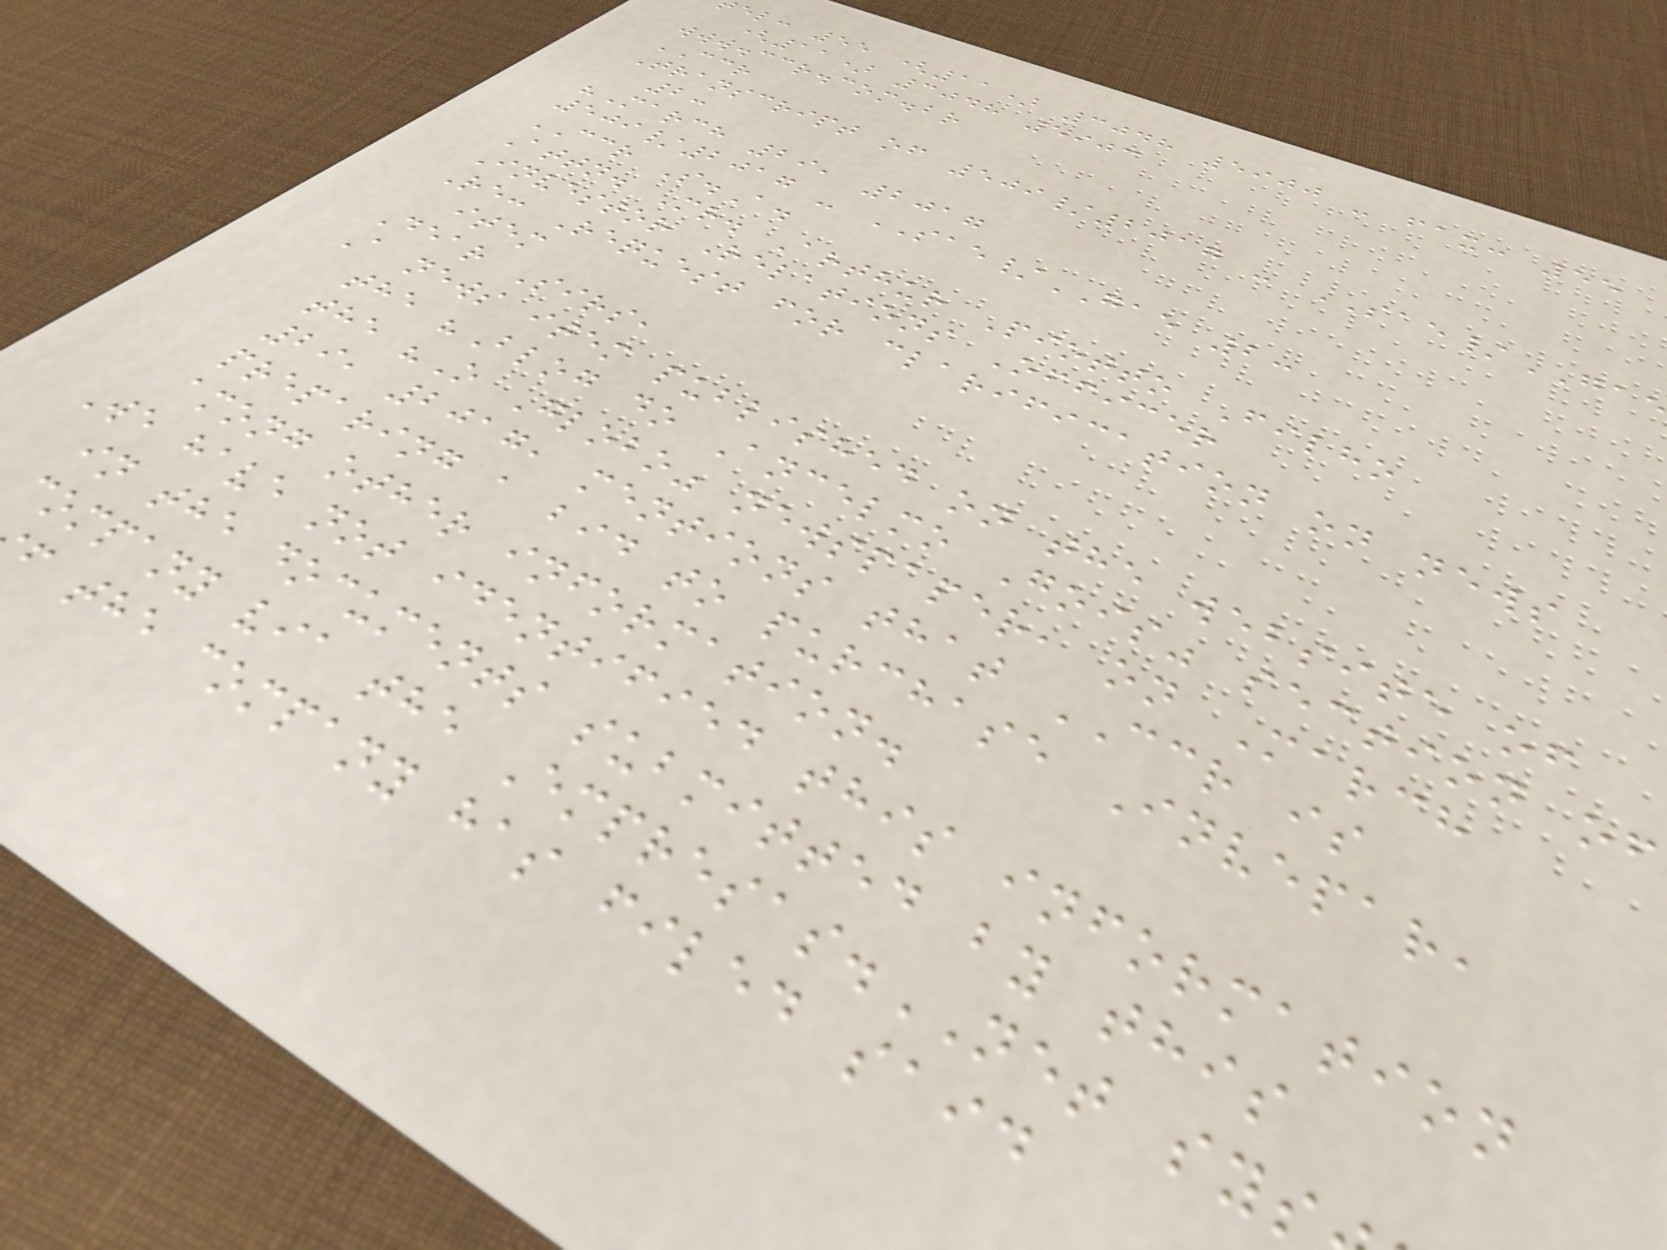el: 55 (11) 3048 5900 - fax: 55
(11) 3048 5903
www.ccr.com.br
CCR
Transcript of 509/2017 - SAE/GA
2:
"March 29, 2017
509/2017 - SAE/GAE 2:
CCR S.A.
Attn. Mr. Arthur Piotto Filho
Investor Relations Officer
Re: Request for clarification on news
item
Dear Sirs,
A news item published on the website of
the "Blog do Ancelmo Gois" section of
the "O Globo" newspaper, on March
29, 2017, mentions that CCR is
preparing a bid to purchase Invepar,
among other information.
We have not identified this information
in the documents submitted by this
company via the Empresas.NET sys
f the company has filed said
